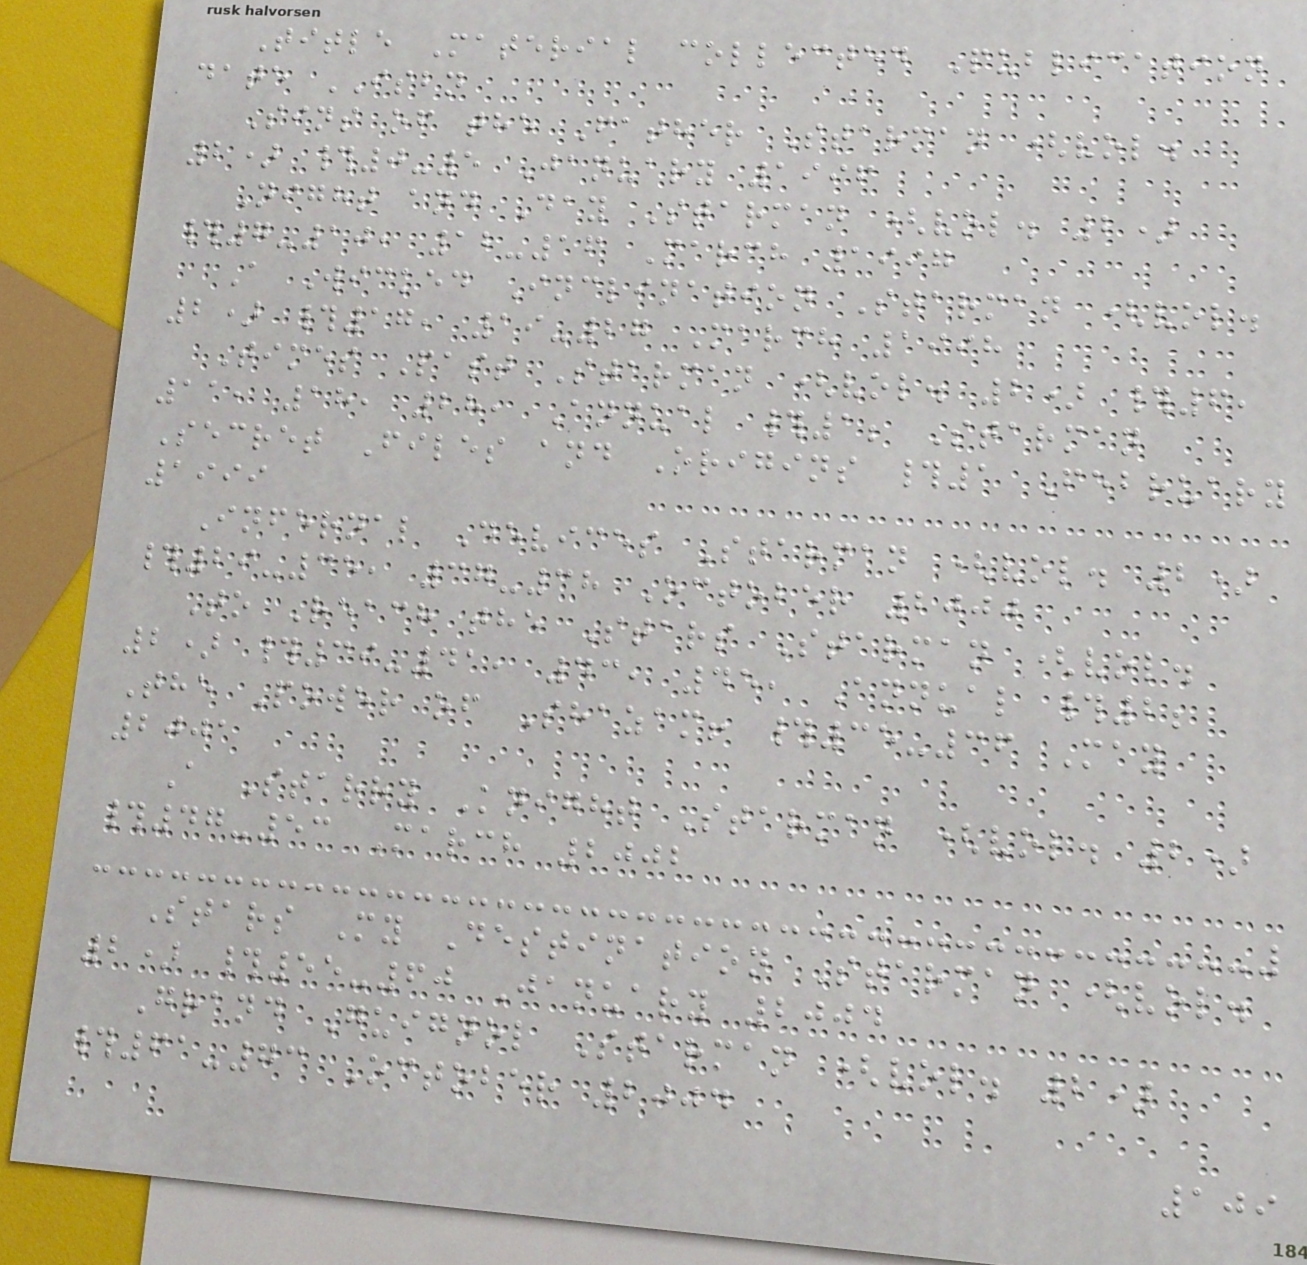Title Material collected Publication
date ISBN
Sins of the Father Starman (vol.
2) #0-5 January 1996
Night and Day Starman (vol. 2)
#7-10, 12-16 March 1997
A Wicked Inclination Starman (vol.
2) #17, 19-27 March 1998
Times Past Starman (vol. 2) #6,
11, 18, 28, Annual #1; Starman
Secret Files and Origins #1 February
1999
Infernal Devices Starman (vol. 2)
#29-35, 37-38 October 2000
To Reach the Stars Starman (vol.
2) #39-41, 43, 45, Annual #2;
The Power of Shazam! #35-36 May
2001
A Starry Knight Starman (vol. 2)
#47-53 March 2002
Stars My Destination Starman (vol.
2) #55-60 January 2004
Grand Guignol Starman (vol. 2)
#61-73 October 2004
109
